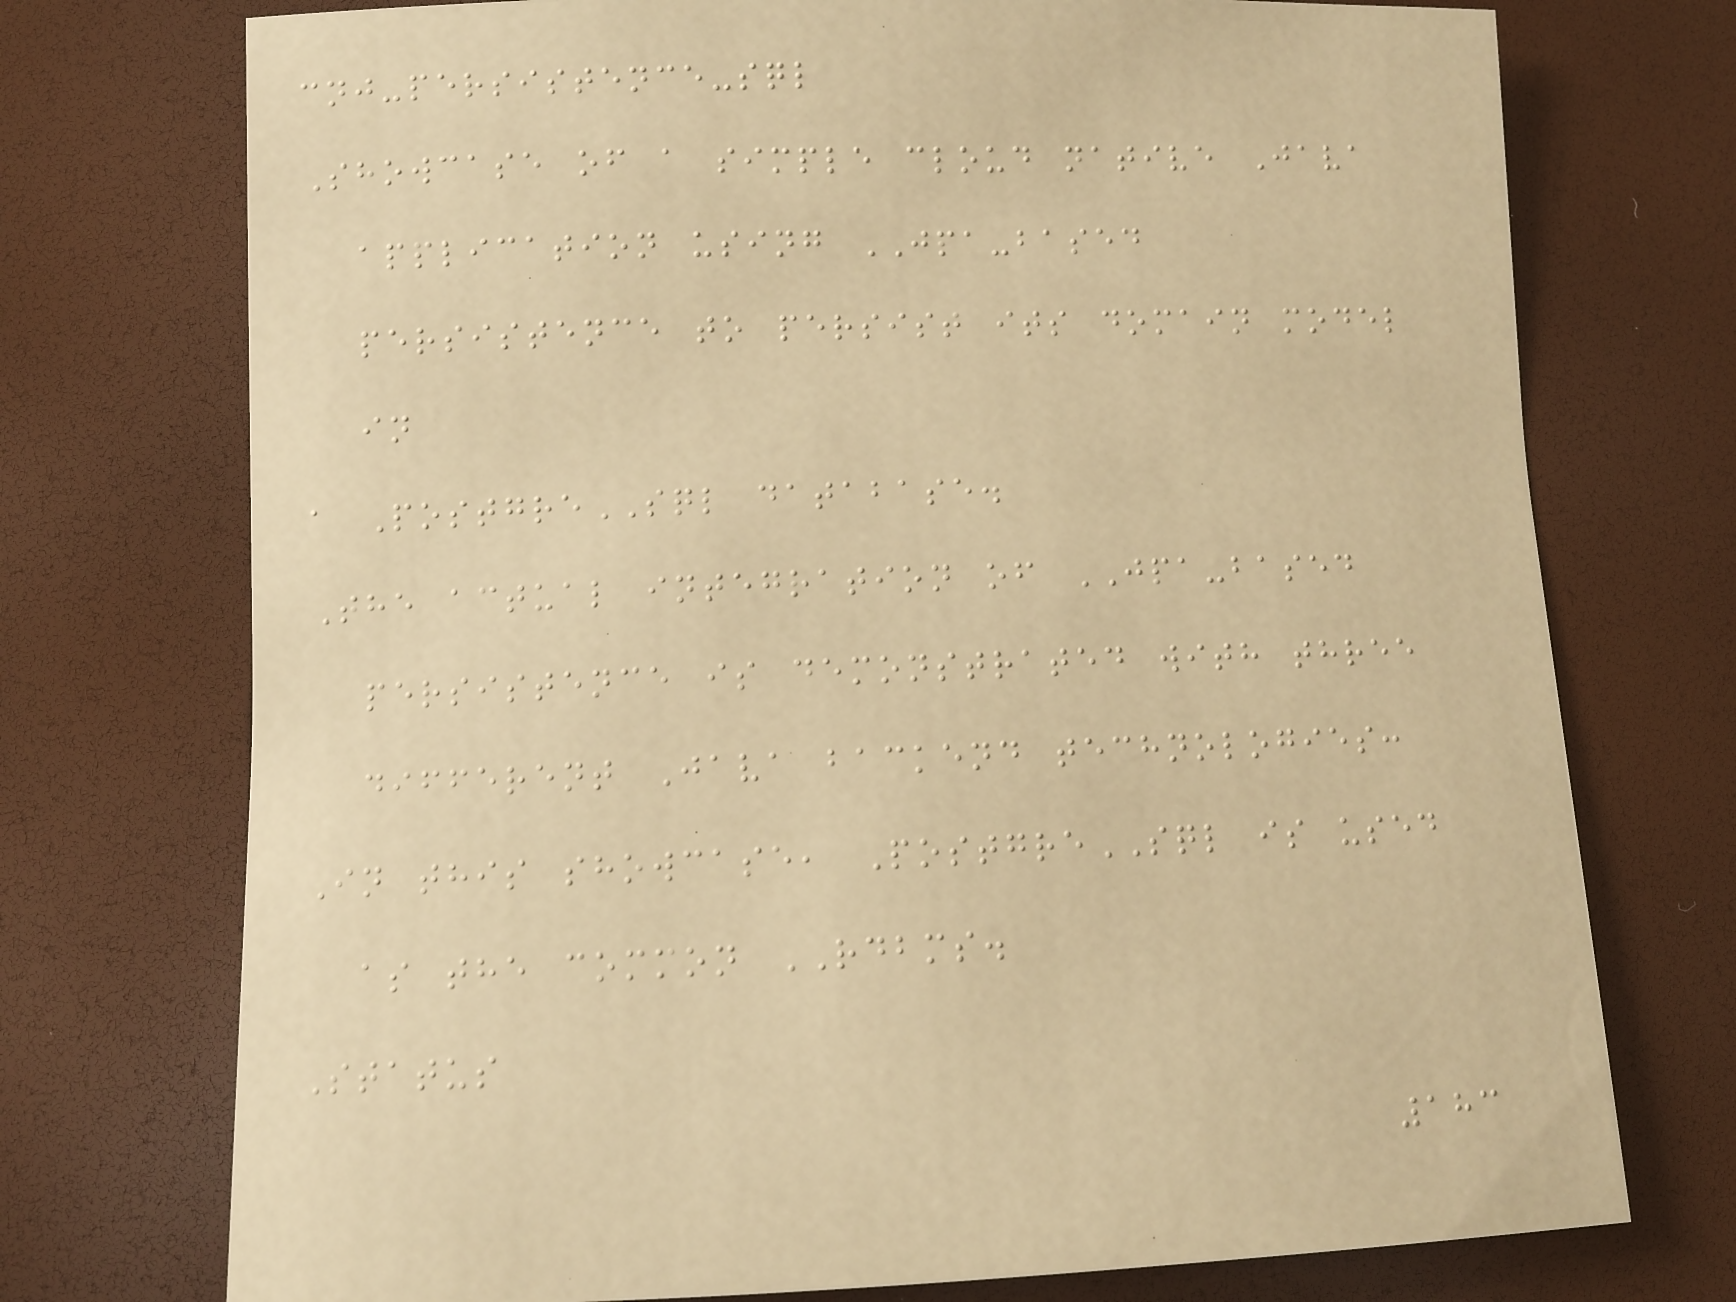cnj-persistence-sql
Showcase of a simple cloud native Java
application using JPA-based
persistence to persist its domain model
in
a PostgreSQL database.
The actual integration of JPA-based
persistence is demonstrated with three
different Java backend technologies:
In this showcase, PostgreSQL is used
as the common RDBMS.
Status
183
